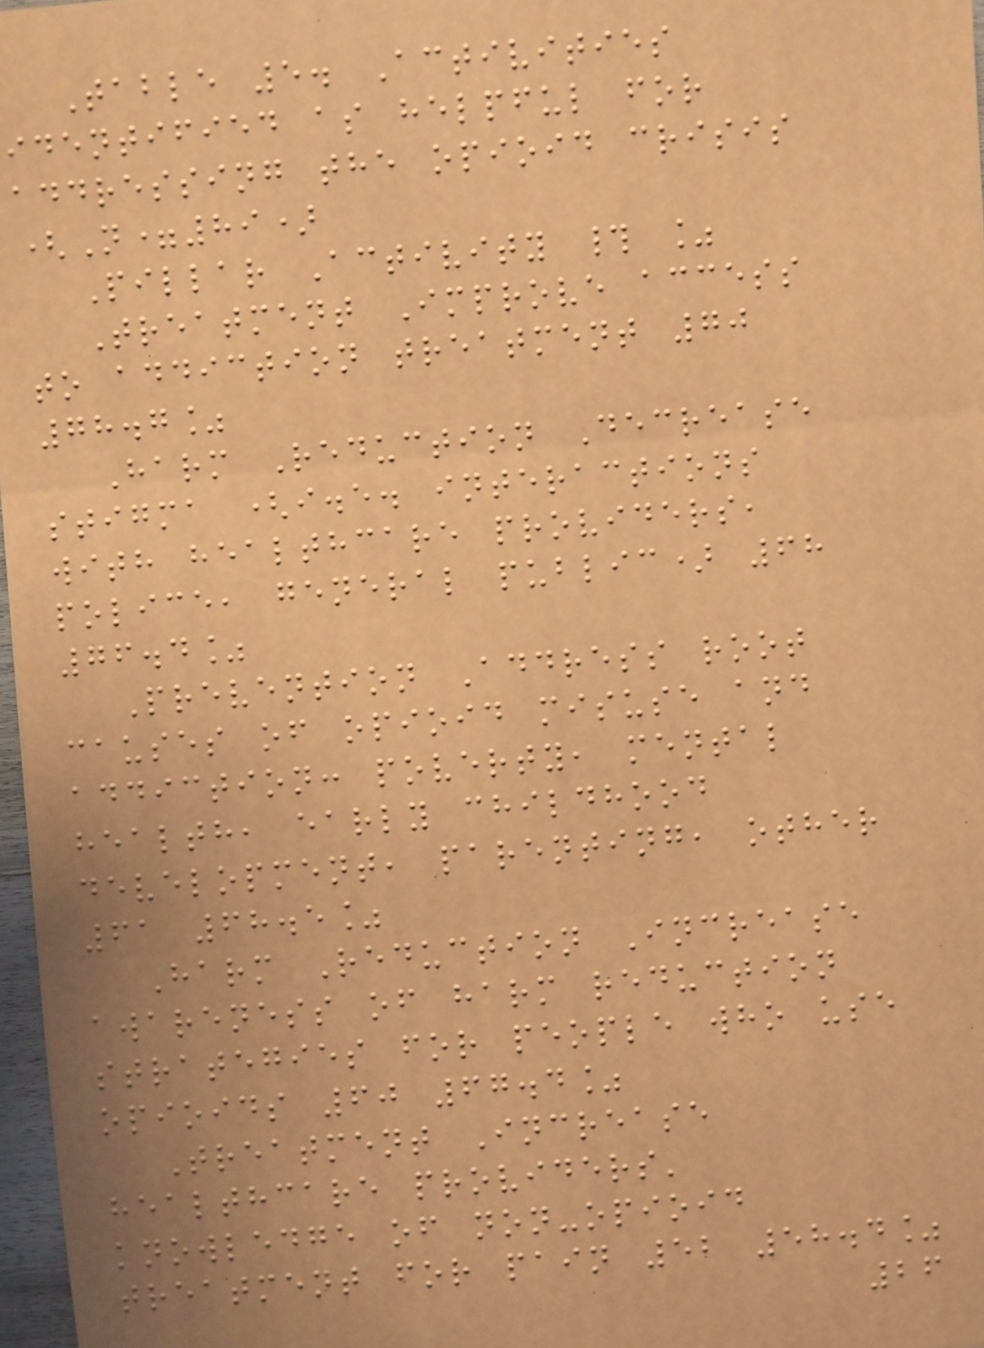Table 5. Activities
identified as helpful for
addressing the opioid crisis
(N=89)
Pillar Activity # %
Treatment Improve access
to addiction treatment 70
78.7%
Harm Reduction Decrease
stigma (i.e. interactions
with healthcare providers,
police, general public) 68
76.4%
Prevention Address root
causes of opioid misuse and
addiction: poverty, mental
health, early childhood
development, parenting, other
61 68.5%
Harm Reduction Increase
awareness of harm reduction
strategies for people who use
opioids 60 67.4%
Treatment Increase
healthcare providers'
knowledge of non-opioid
treatment for pain 52 58.4%
26
